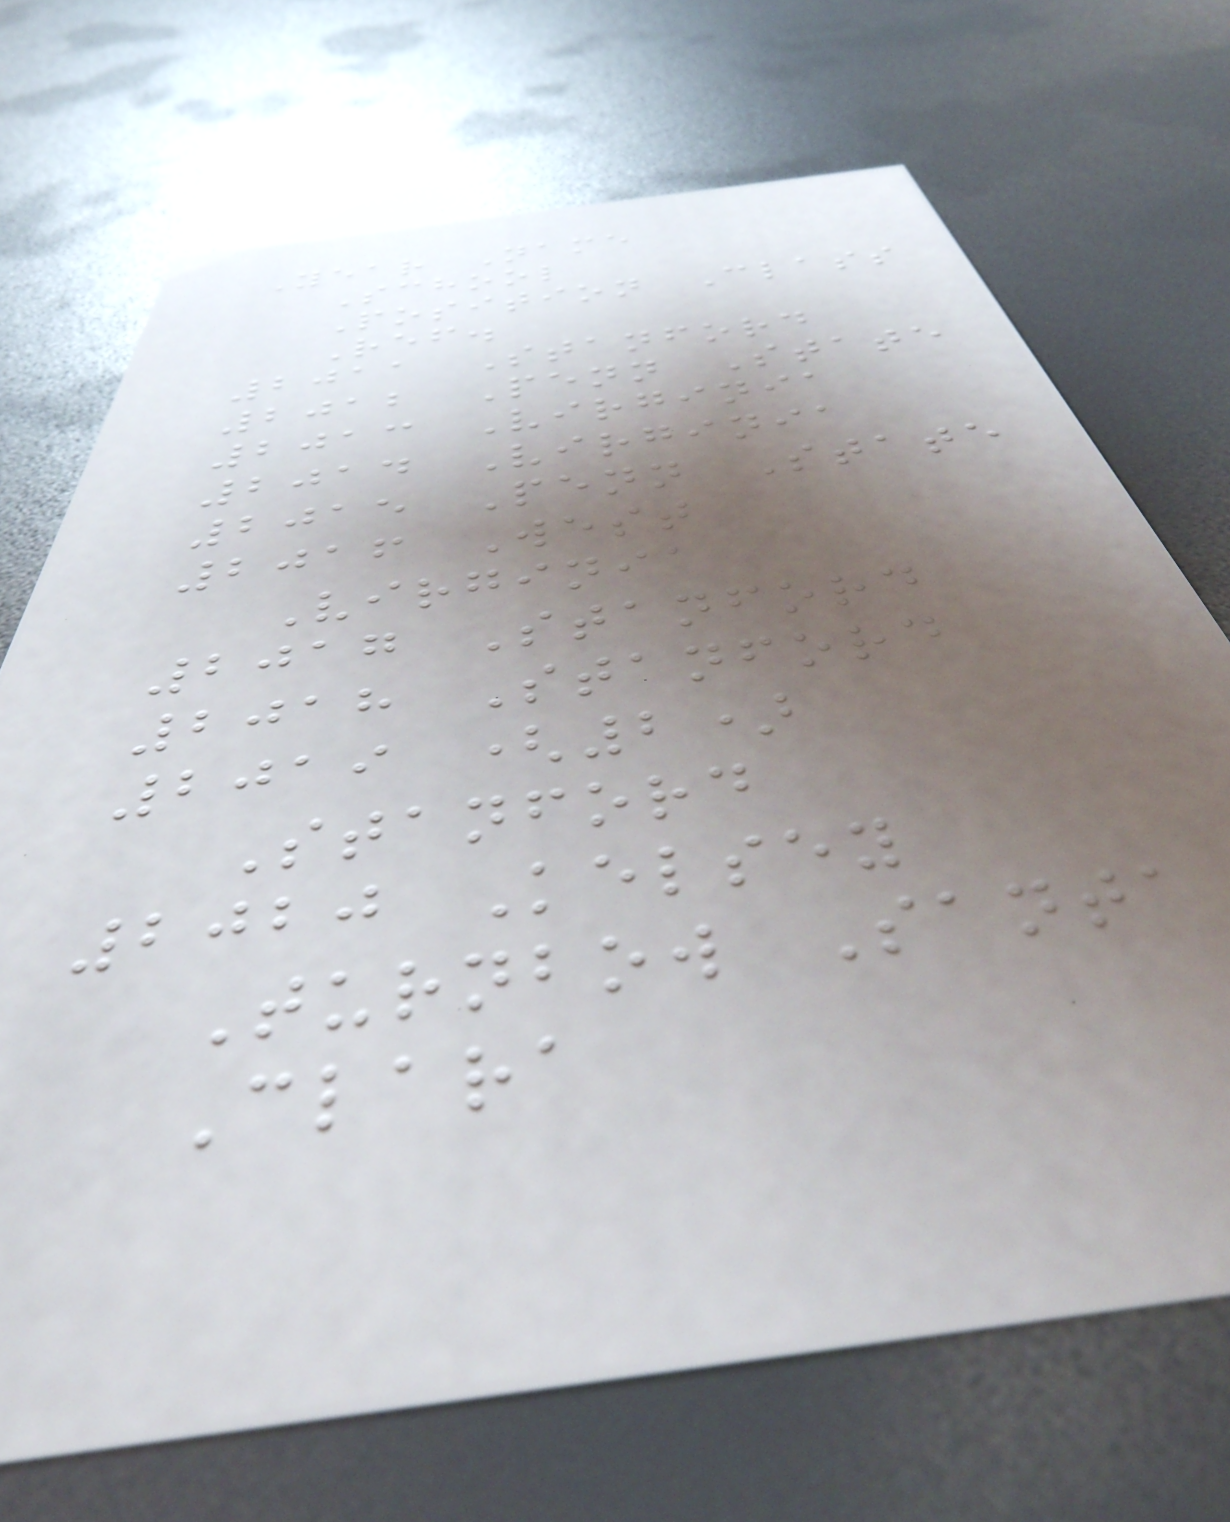Year Name
School
Position Class
Ref.
2011 Stanford
2012 Penn State
2013 Virginia
2014 Virginia
2015 Penn State
2016 West
Virginia
2017 Stanford
2018 Stanford
2019 (2)
Stanford
2020 Kelsey
Turnbow Santa
Clara
